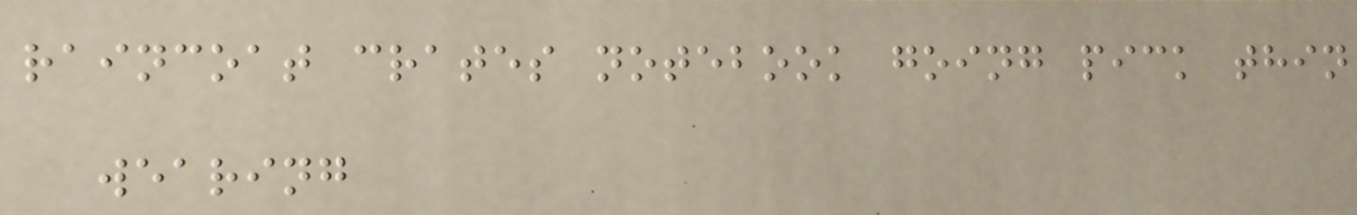raincoat crates notebook going pick thin
wearing
